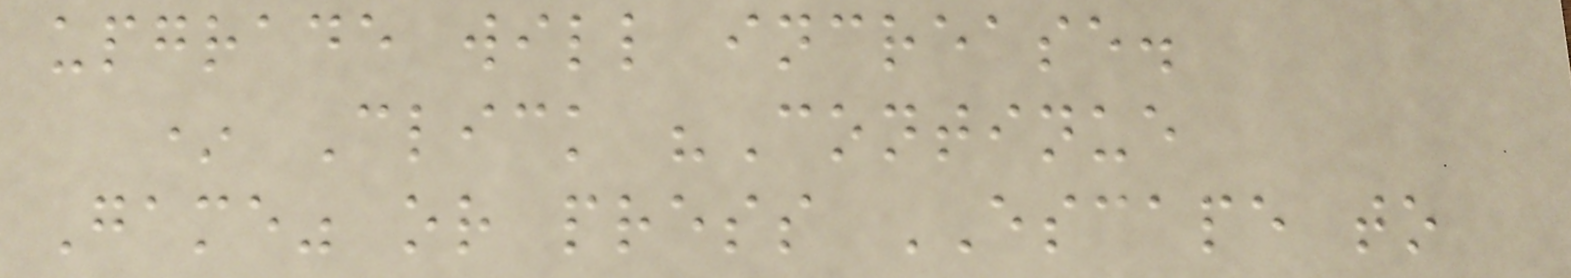upgrade will increase.
* Click "Continue
Game" or press ESCAPE to
